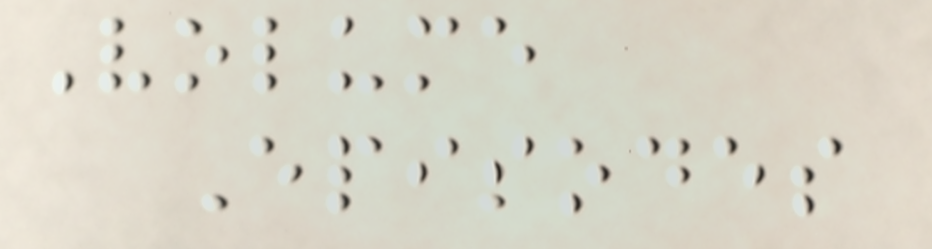Volume
Episodes
